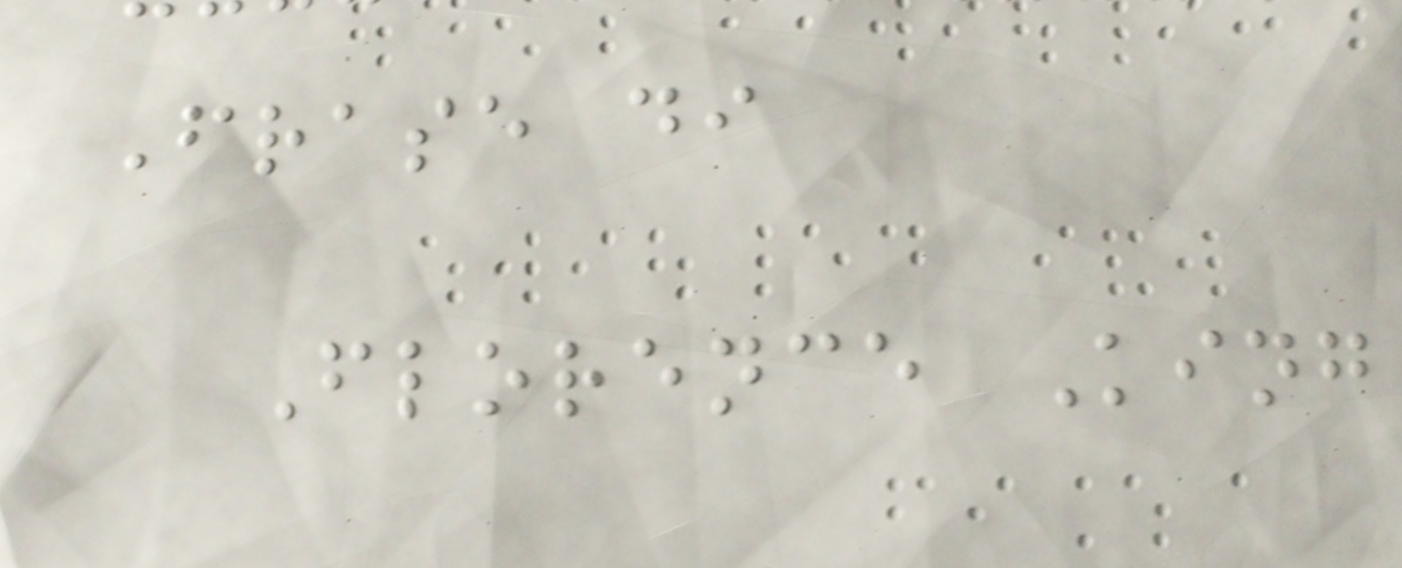Frase di
Florence King
